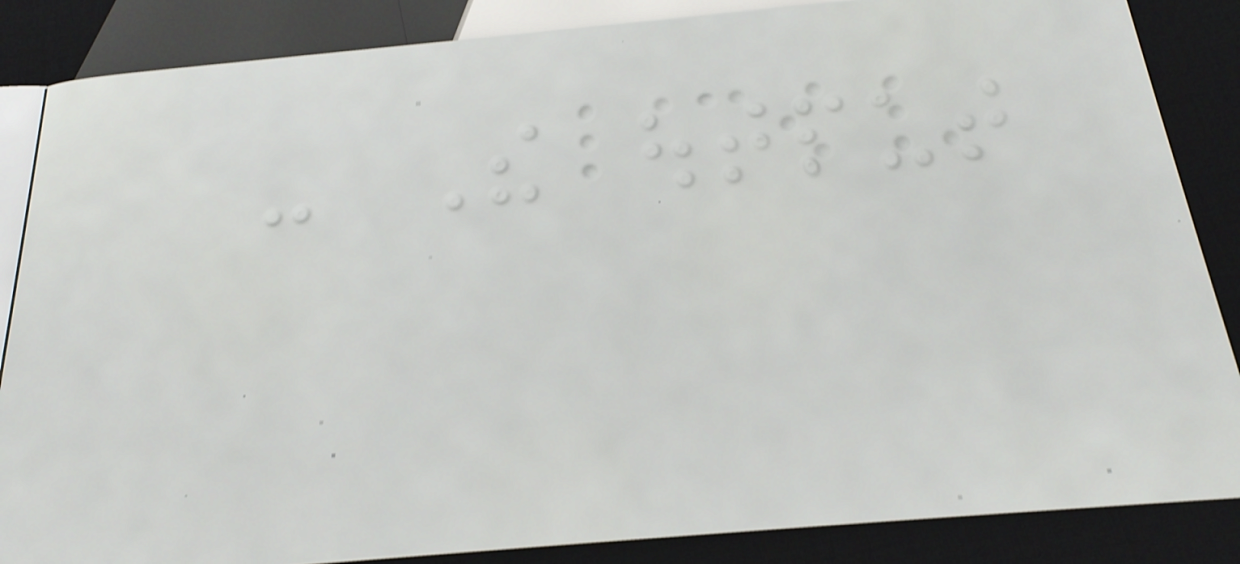- The output
